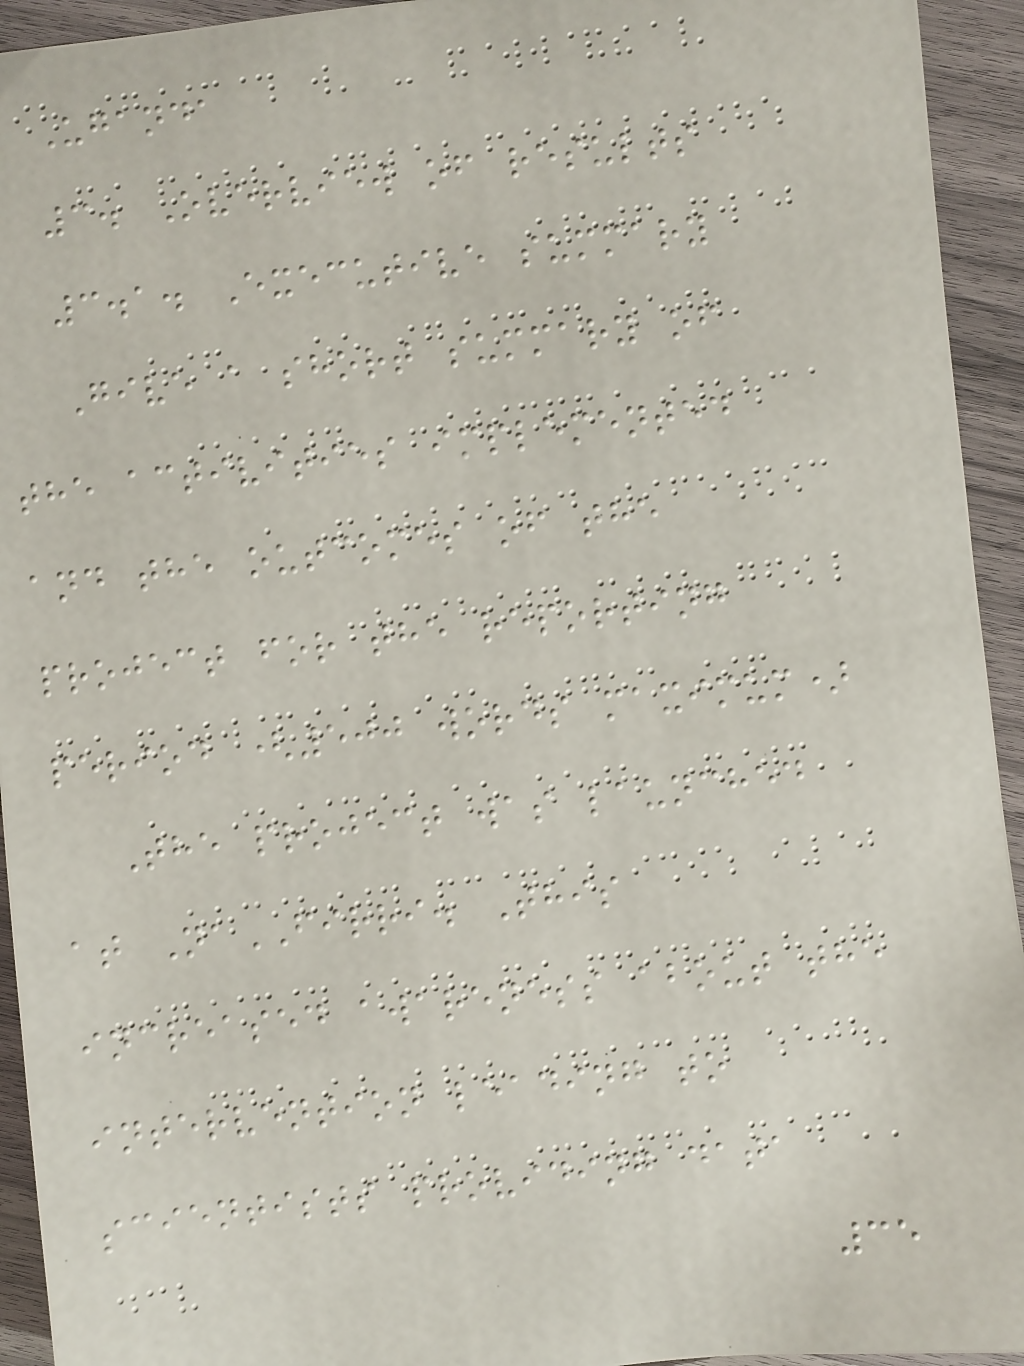Uganda
3. Overview of results
3.1. Executive summary
Give a short summary of
the activities implemented
and the outcomes of the
project for the reporting
period (500 words maximum)
The project was launched
at NaFIRRI. This
increased awareness about the
intervention leading to
scientists providing data
35
